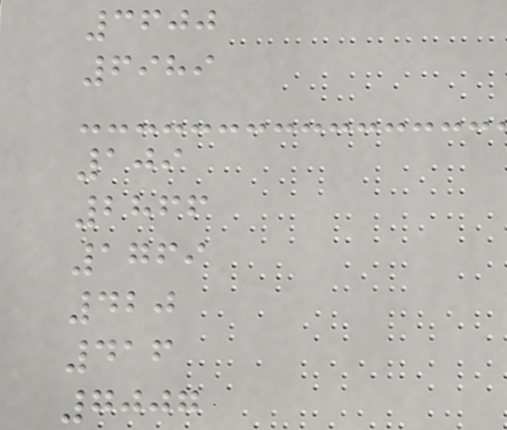3600
6989
109
2866
1769
420
416
7007
